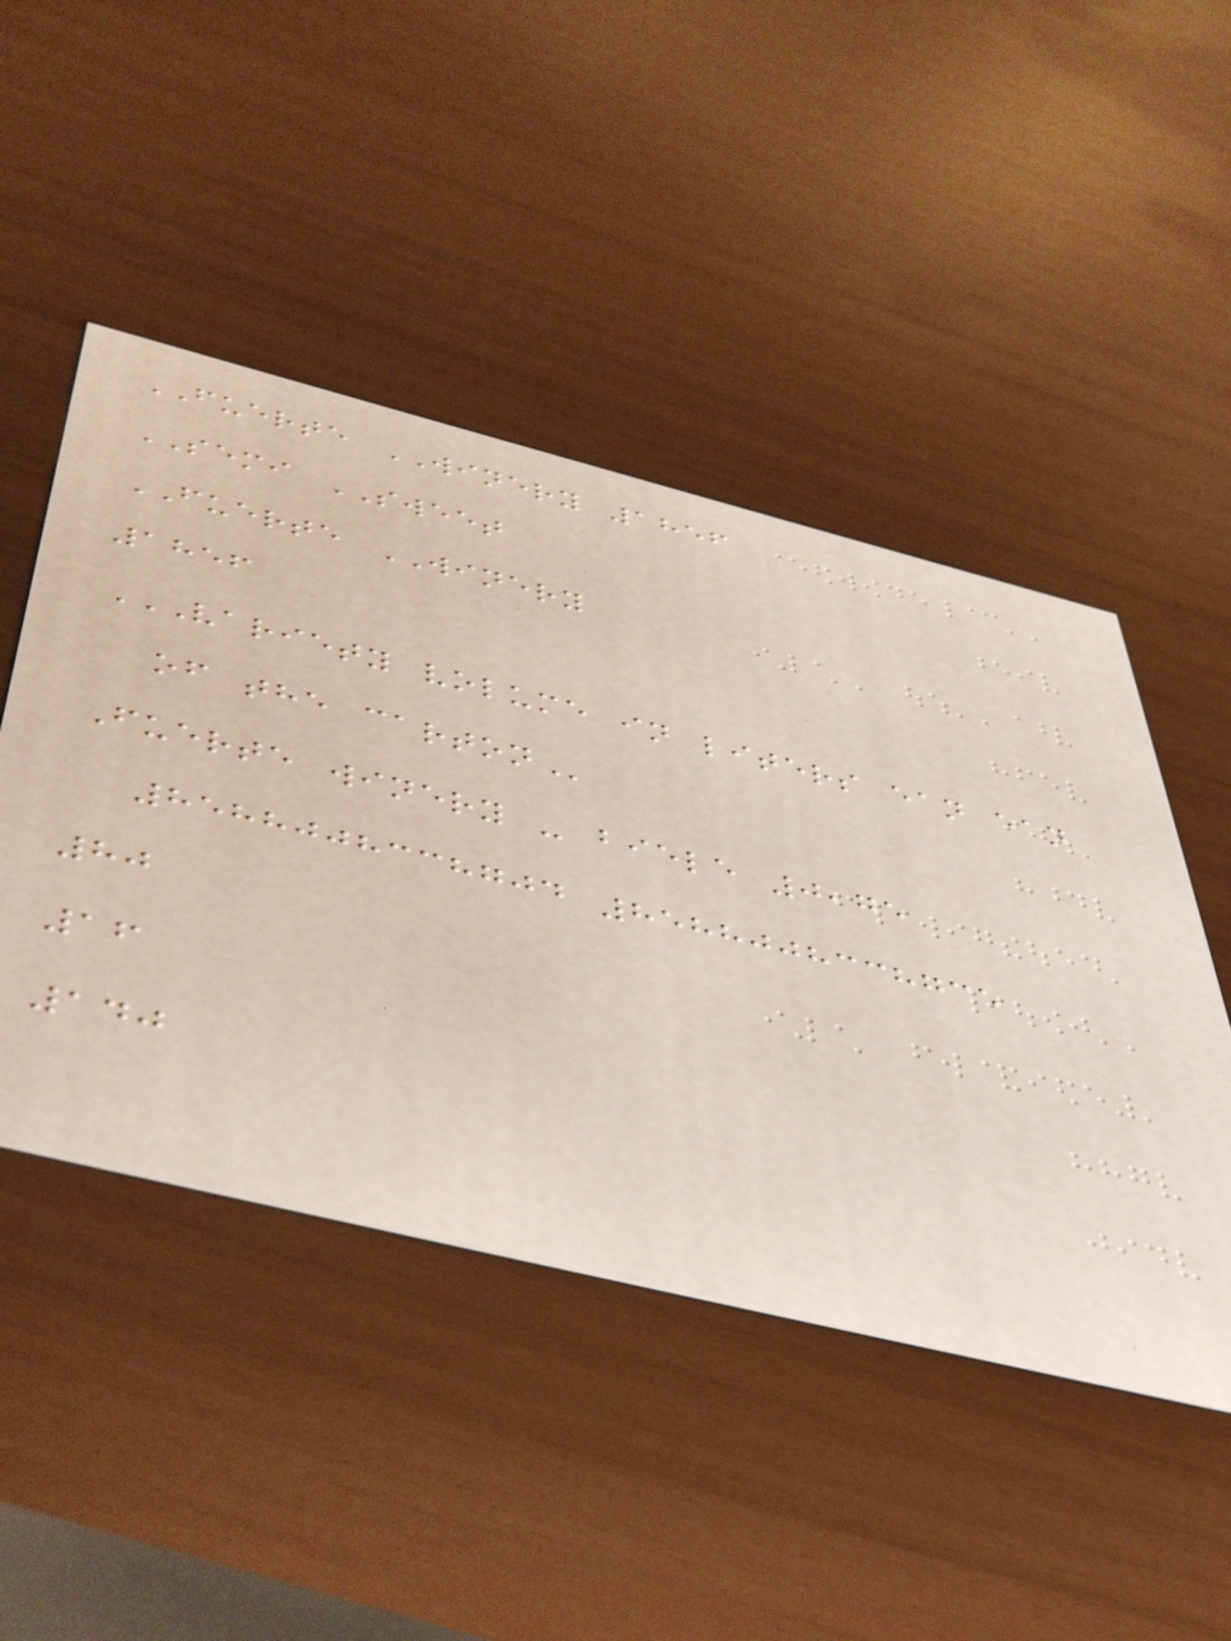FUERTE WINERY 1856
SEMI SWEET
FUERTE WINERY
1856
VARIETY VOLUME IN LITERS EAN EAN
OF THE CARTON
Fuerte winery - biele 0,75
8588008338704 8588008338735
80
16
140
